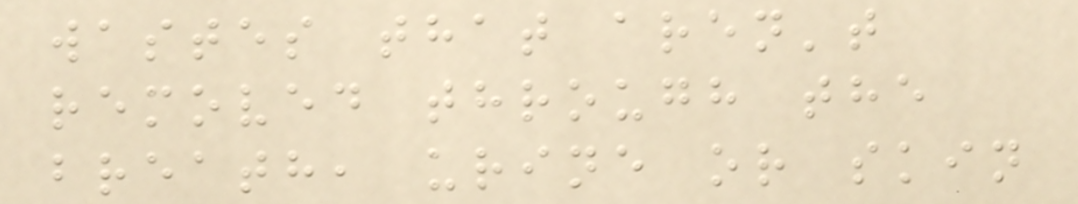wastes that aren't
removed through the
breath, urine or skin
